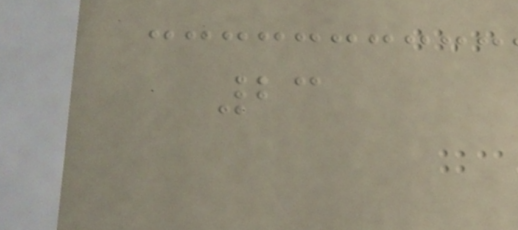23
